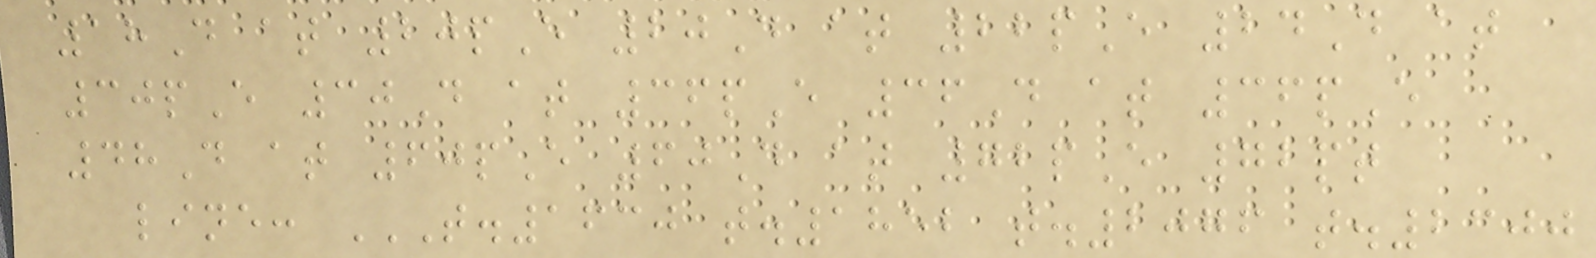18D at 20pE 20D at 22pE 24D at
30pE 30D at 36pE 36D at 36pE
48D at 60pE 60D at 72pE 72pt
line: T.1630 T.1852 T.2076 T.2300
